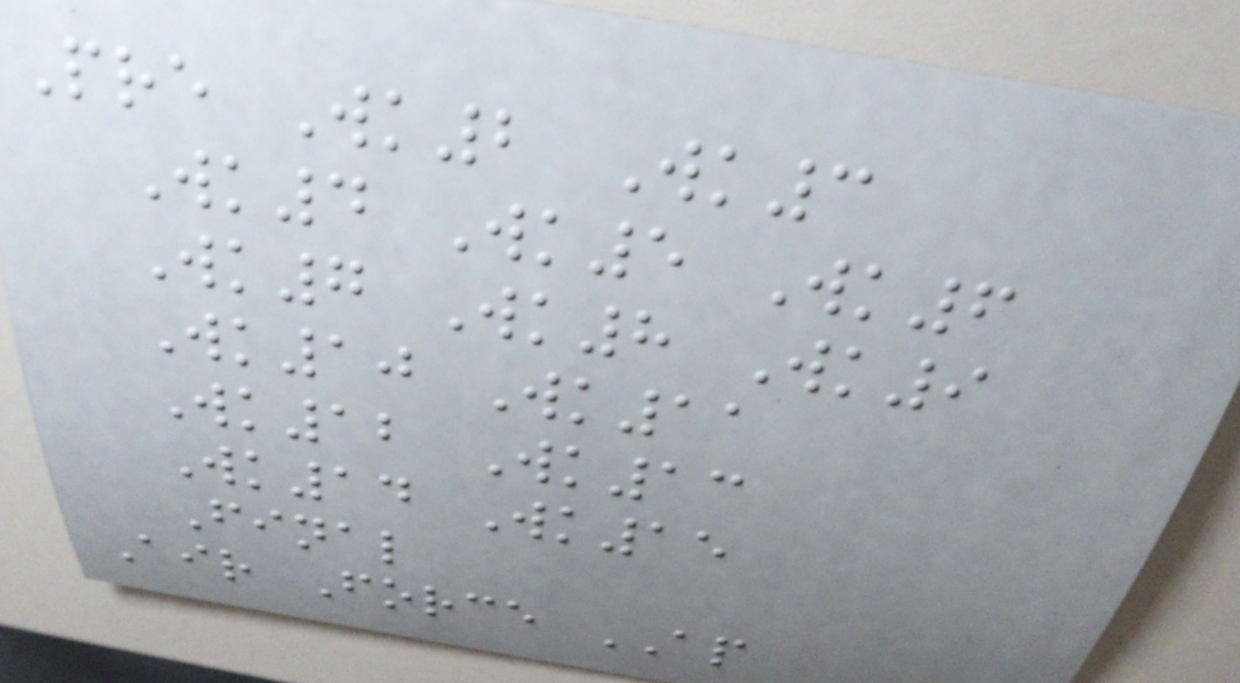Pre Wk2 Wk3
Wk4 Wk5 Wk6
Wk7 Wk8 Wk9
Wk10 Wk11
Wk12 Wk13
Wk14 Wk15
Final
Air Force AP
